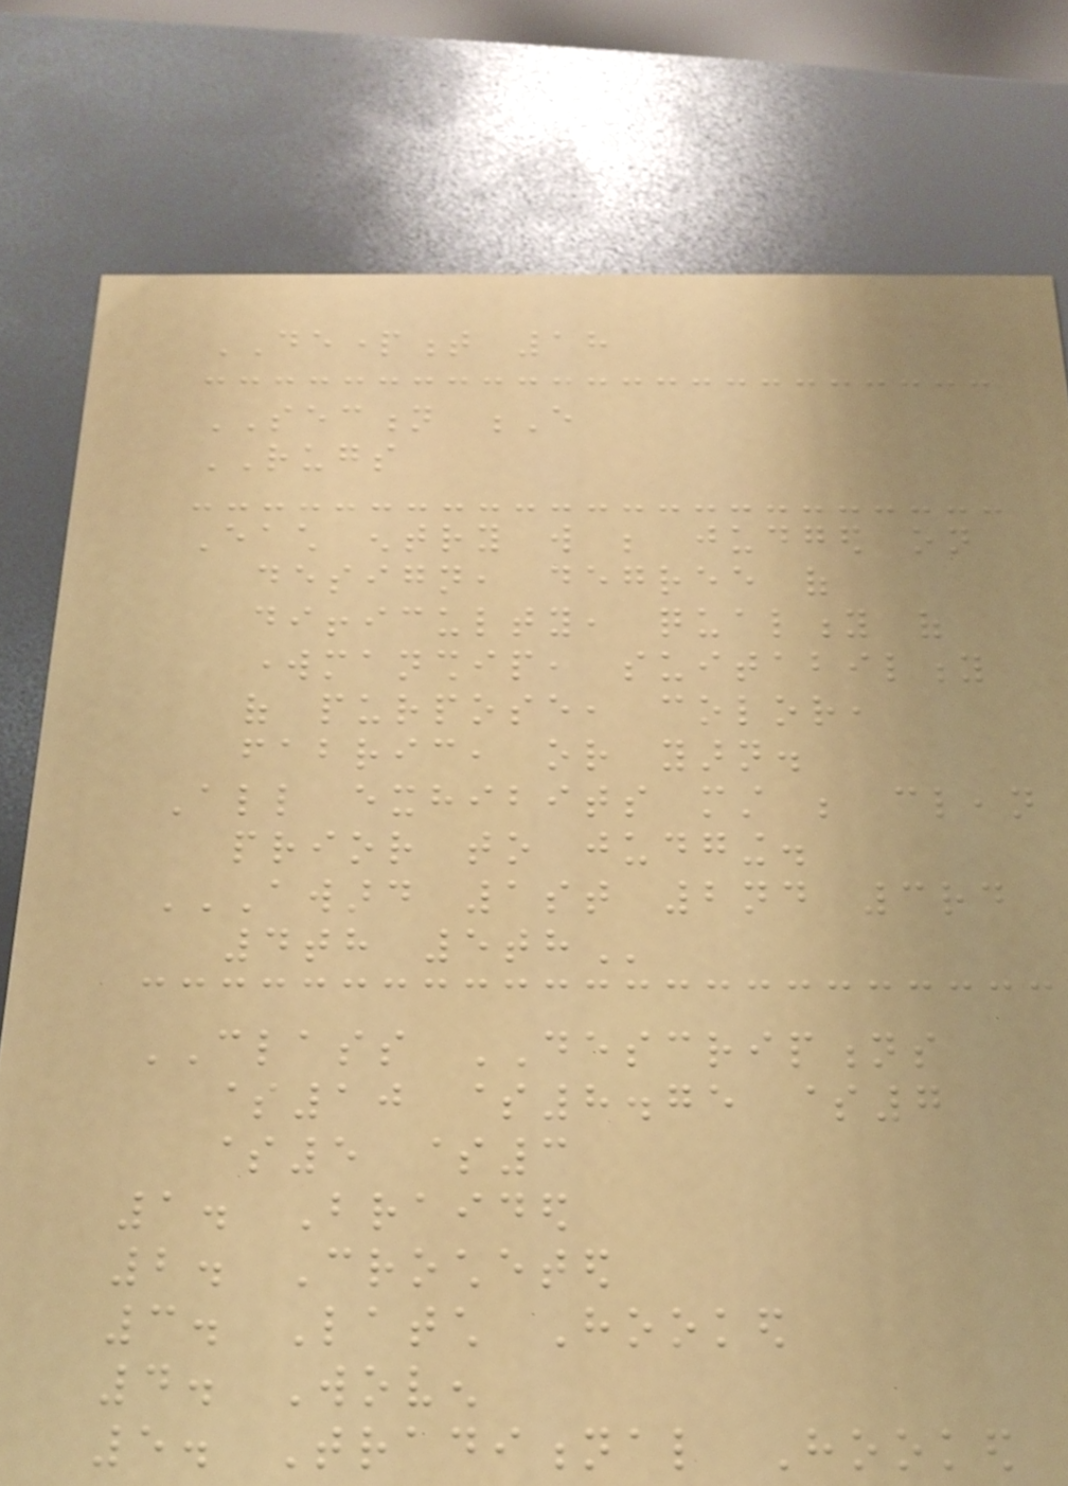DEPARTMENT 18
SECTION E
RUGS
Each entry will be judged on
design, degree of
difficulty, quality of
workmanship, suitability
of purpose, color,
fabric, or yarn.
All exhibits must be clean
prior to judging.
AWARD 1ST 2ND 3RD
4TH 5TH
CLASS DESCRIPTIONS
$10 $8.75 $7
$5 $3
1. Braided
2. Crocheted
3. Latch Hooked
4. Woven
5. Traditional Hooked
